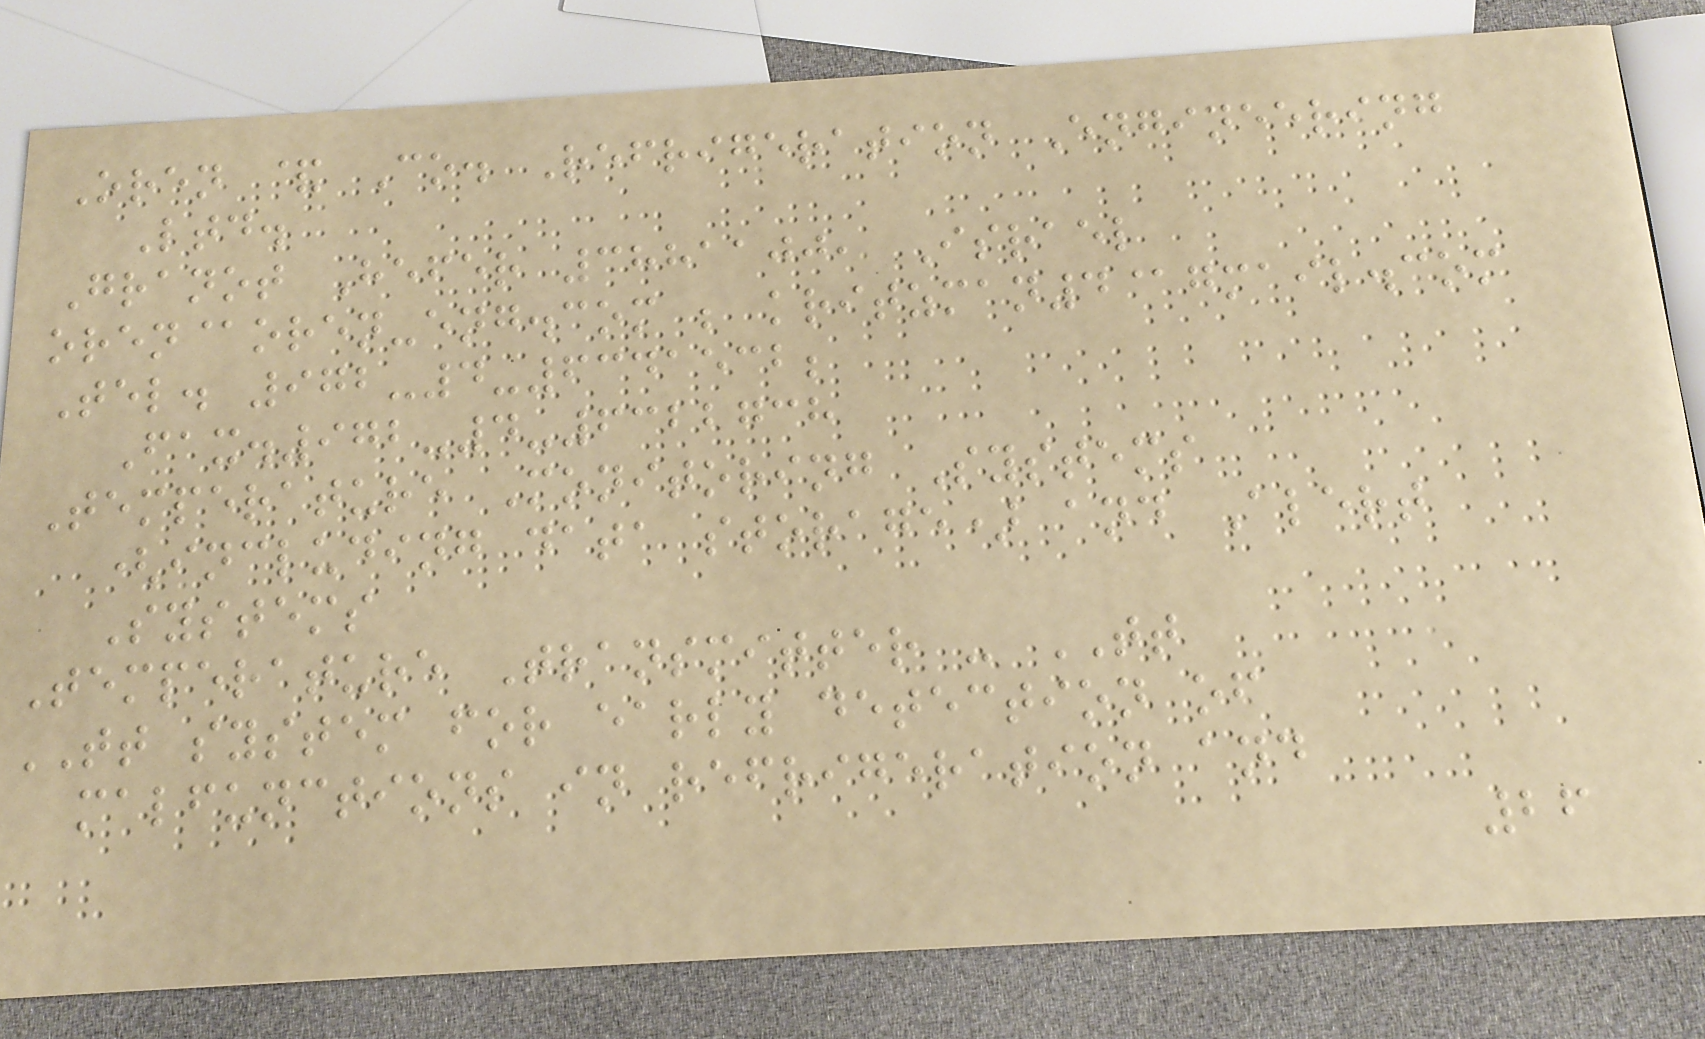Oren & Co. Refrigeration Engineering
Ltd.
Granot Hefer 3881100, Israel
oren@oren-eng.com ; kritzman4@gmail.com
Tel. 972-4-6341532;
Fax.972-4-6322738
Temperature Monitoring Systems
(including data storage) and Alert
Systems
Temperature Transmitter - TT
TT system for early detection of
malfunctions in refrigeration and
26
